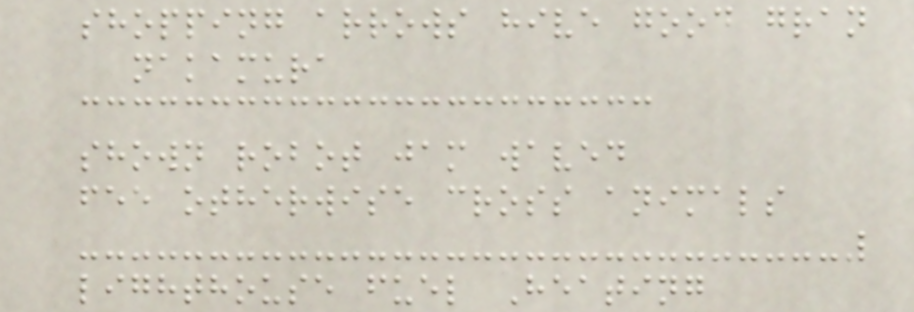shopping arrows hive good gran
nakamura
shown robot jam waved
fee otherwise cross animals
lighthouse fuel Heating
